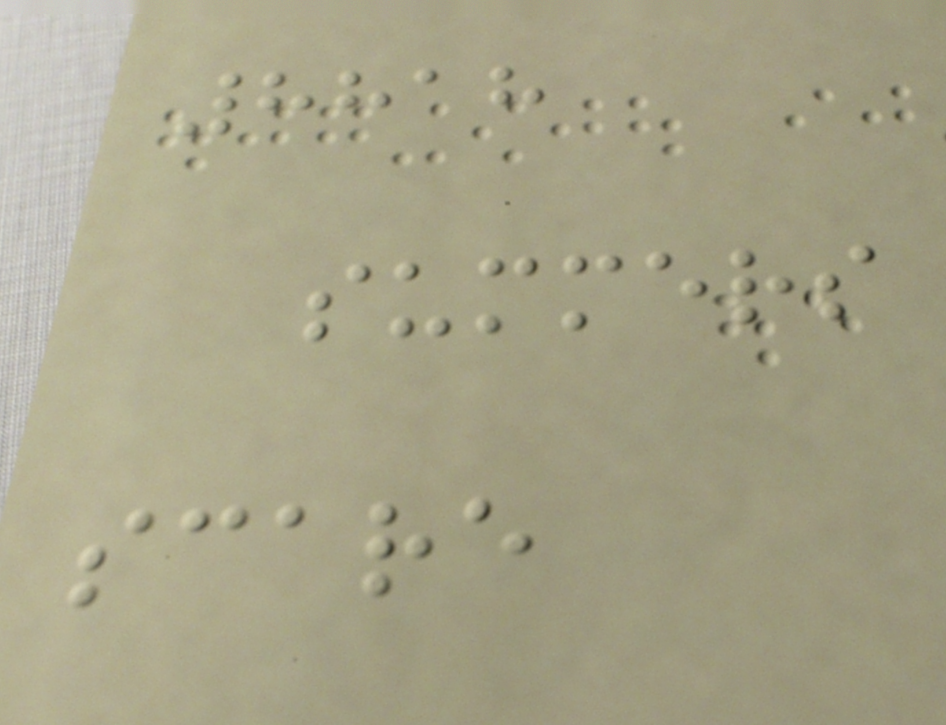8818
summers
scare
